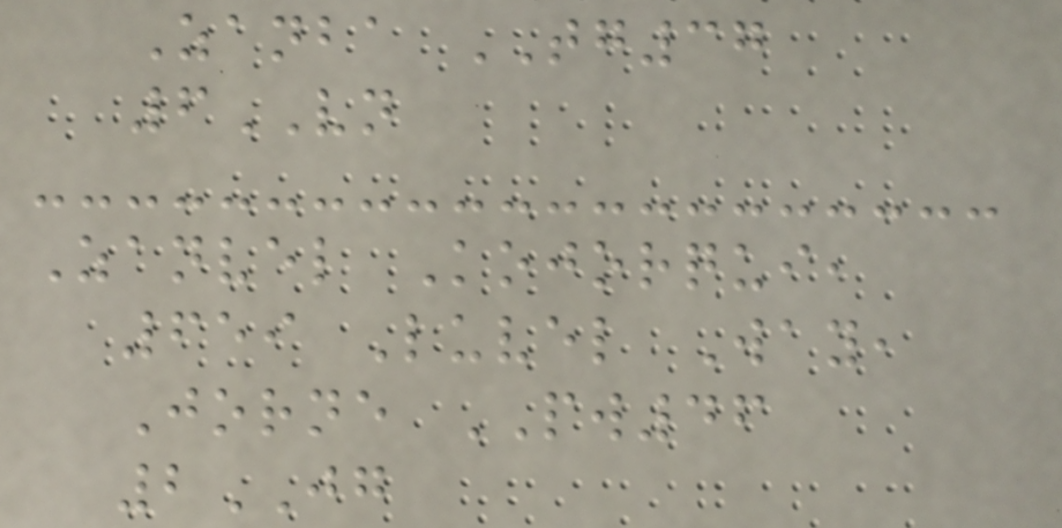Zanba TG37
6VN
Zanvel Kojorqui,
659 Luvel Way,
Jorne PW46
2JG
